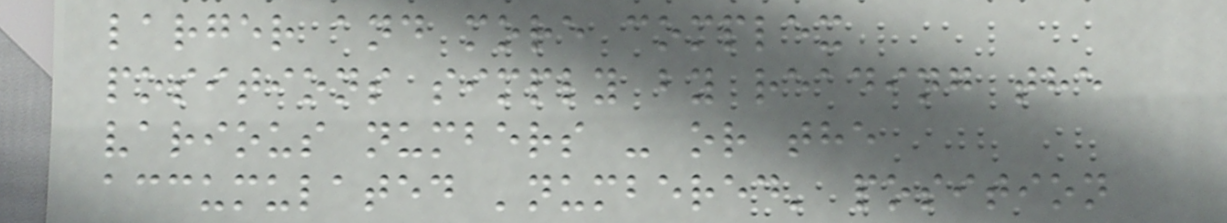larger and more complex
positions simply by reading the
various numbers - or the
accumulated 'numbered' position
